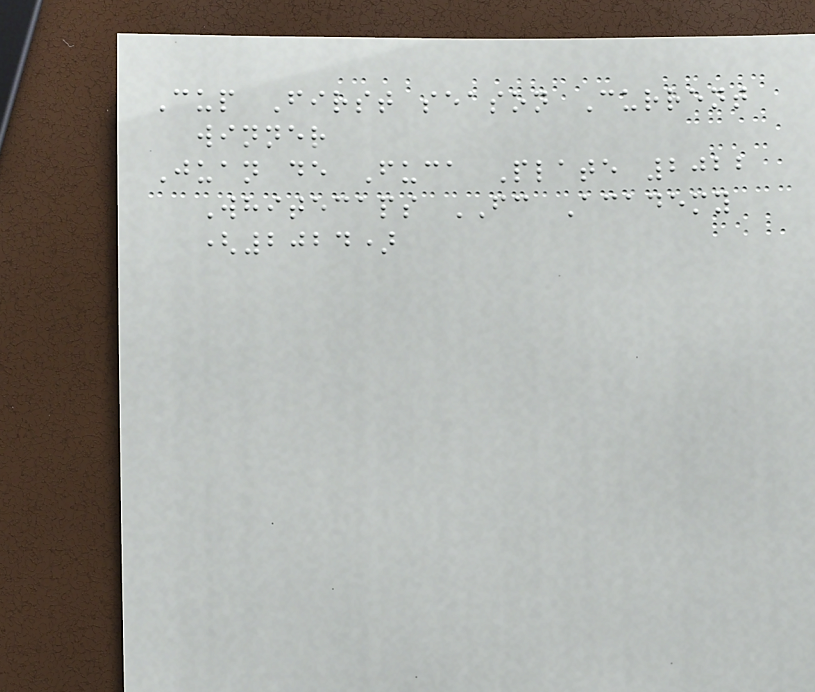Cup First season Current
winner
Juan de Fuca Plate 2022
Whitecaps FC Academy
(2024)
